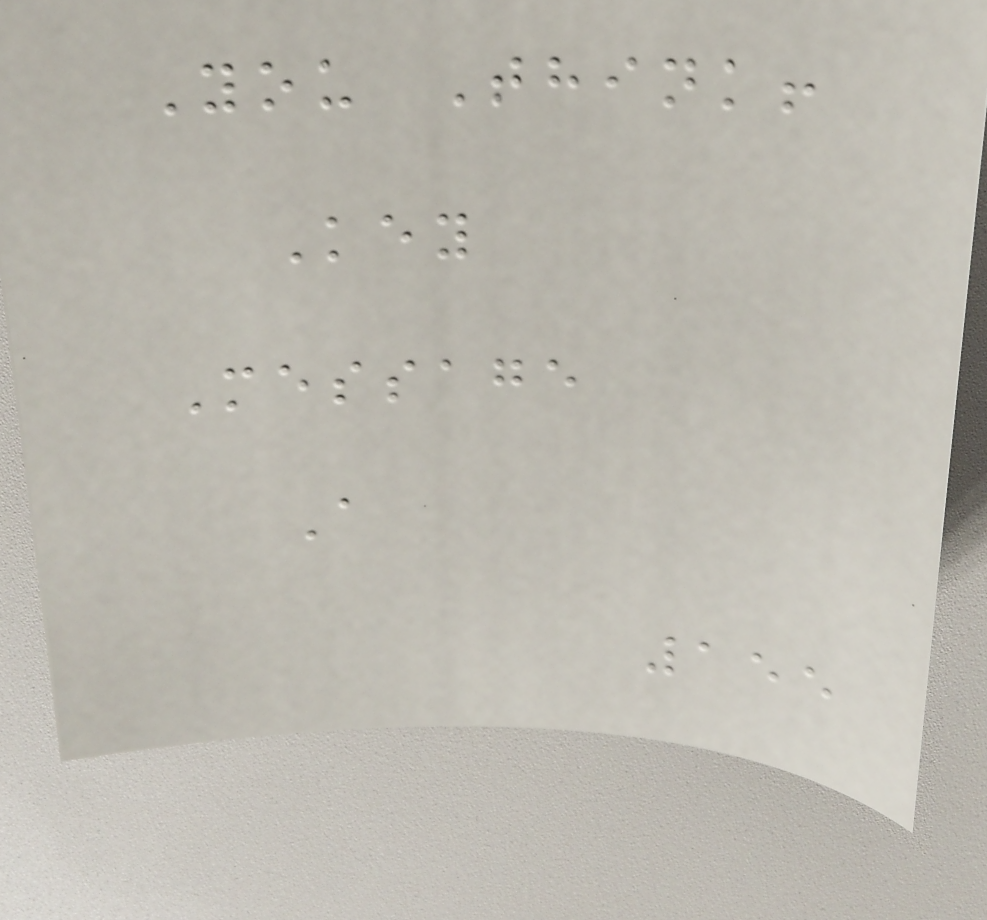You Think!
Key
Message
A
155
